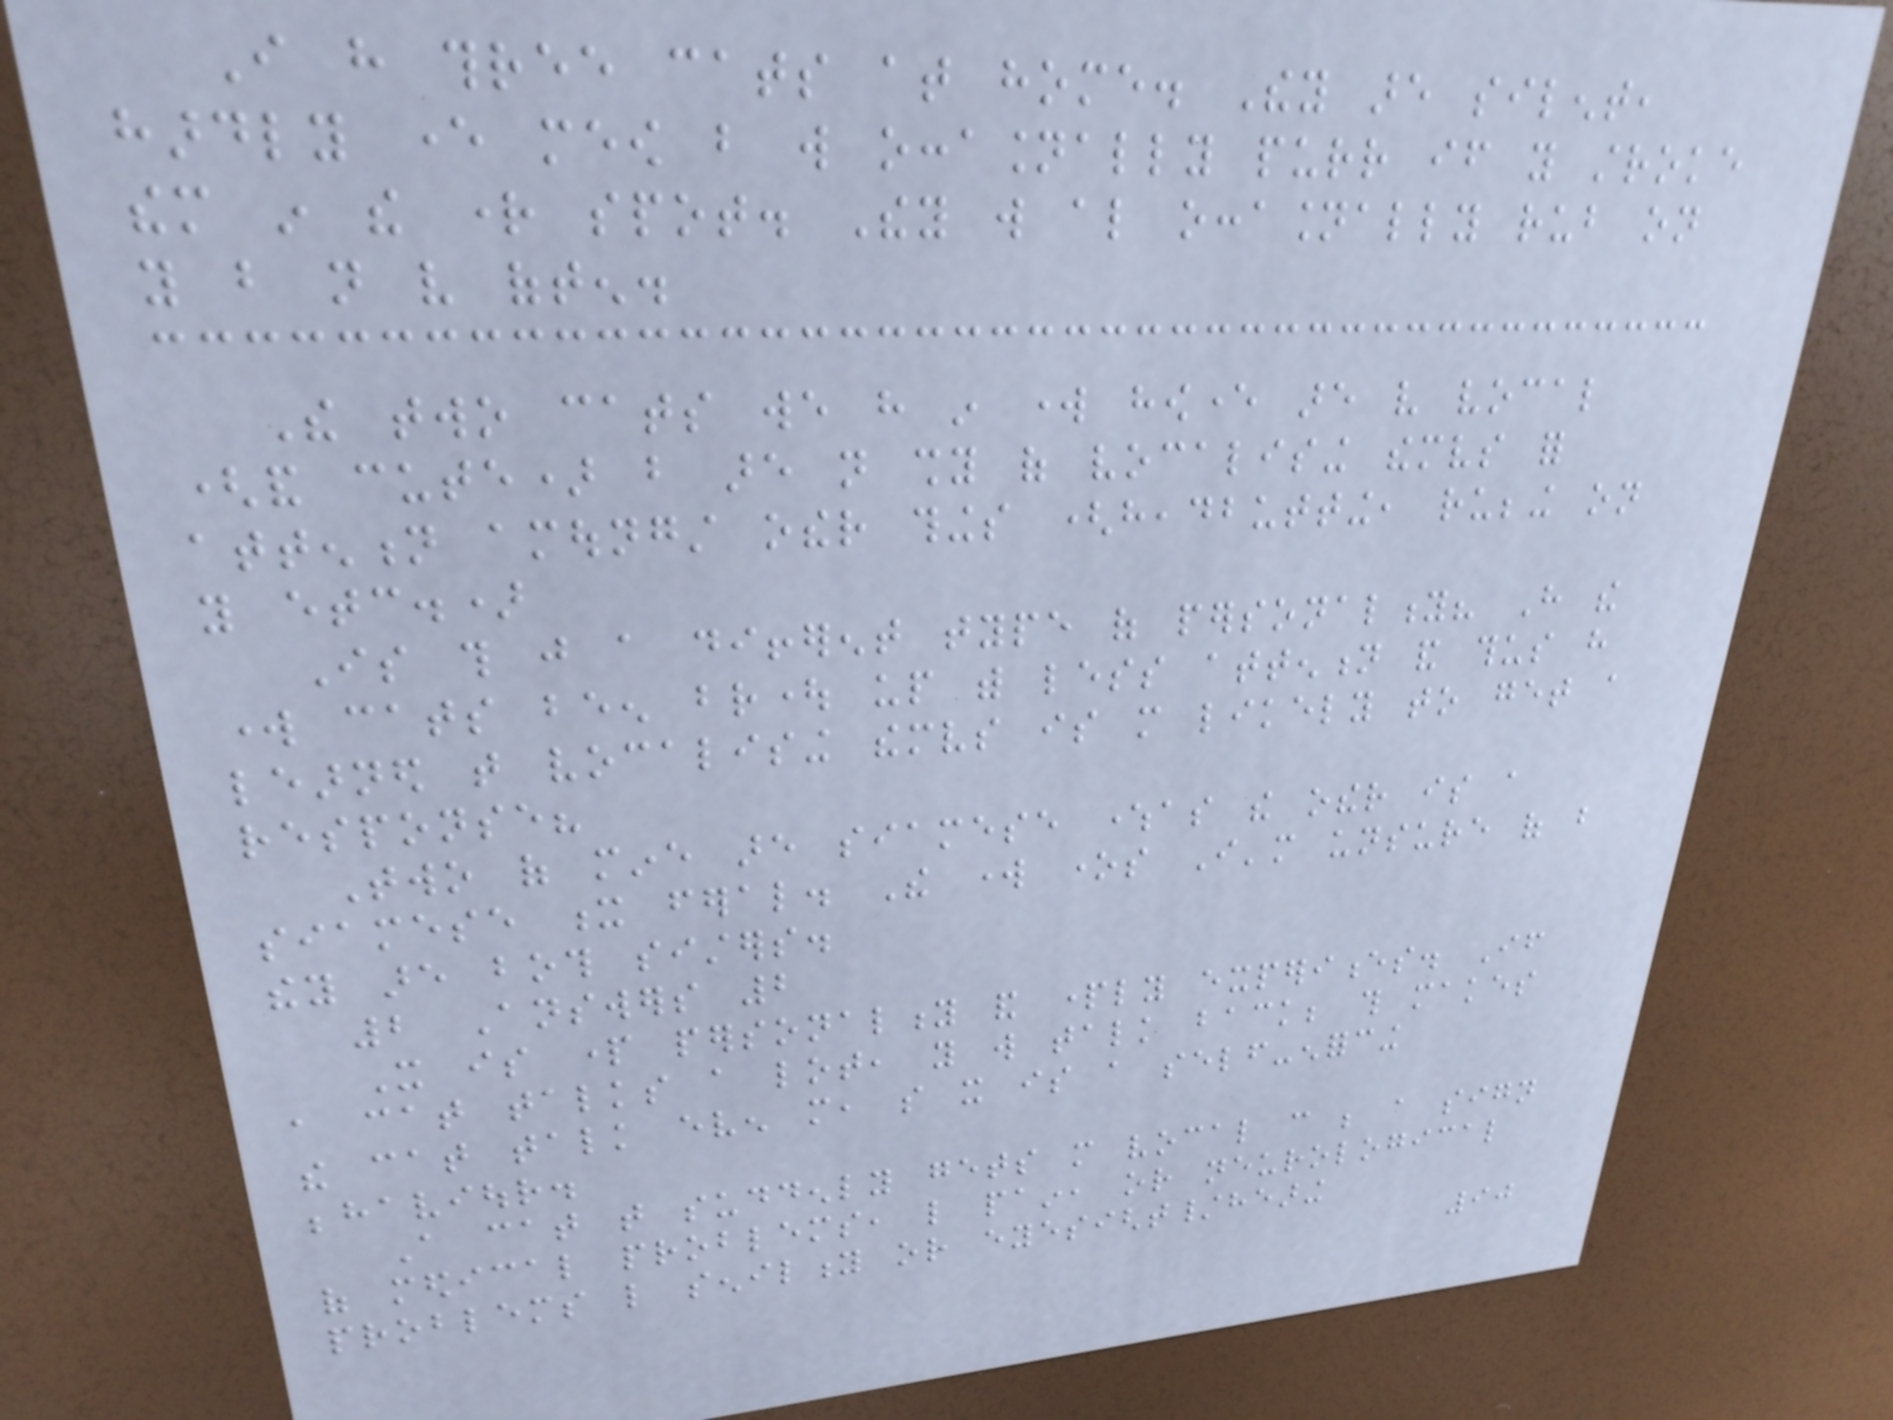I have three cats at home. They are silent,
hardly ever meow but will occasionally purr if you stroke
them in the right spot. They will also occasionally rub on
you but not very often.
The two cats we have in work however are very vocal
(and cute) but are not shy of vocalising themselves for
attention amoungst other things (headbutting, rubbing on
you etc.)
Is this just a different type of personality? Have the
work cats been brought up with less attention and thus have
learned that vocalising themselves is more likely to get a
response?
Two of mine are siamese whereas the other is a
siamese x feral. The work ones I'm unsure of but
they are both sisters.
2 Answers 2
It is part personality and partly experiences. If
a cat talks a lot, you will talk back; this makes
the cat talk even more, so it is a self-enforcing
behaviour.
A cat that suddenly gets more vocal can be a sign
of medical problems, like pain, or neurological
problems like senility or eyesight/hearing
90
